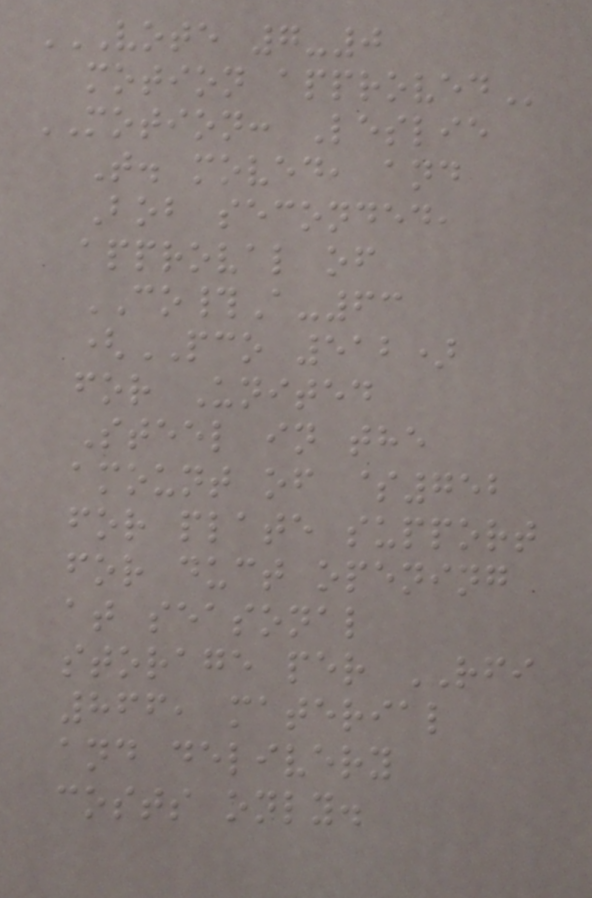VOTE 7-0
MOTION APPROVED
MOTION: Leslie
T. moved, and
Bob seconded,
approval of
CO#A-63
(PCO 512)
for United
Steel in the
amount of $752
for plate support
for duct opening
at seasonal
storage per RFI
866, material
and delivery
costs only.
